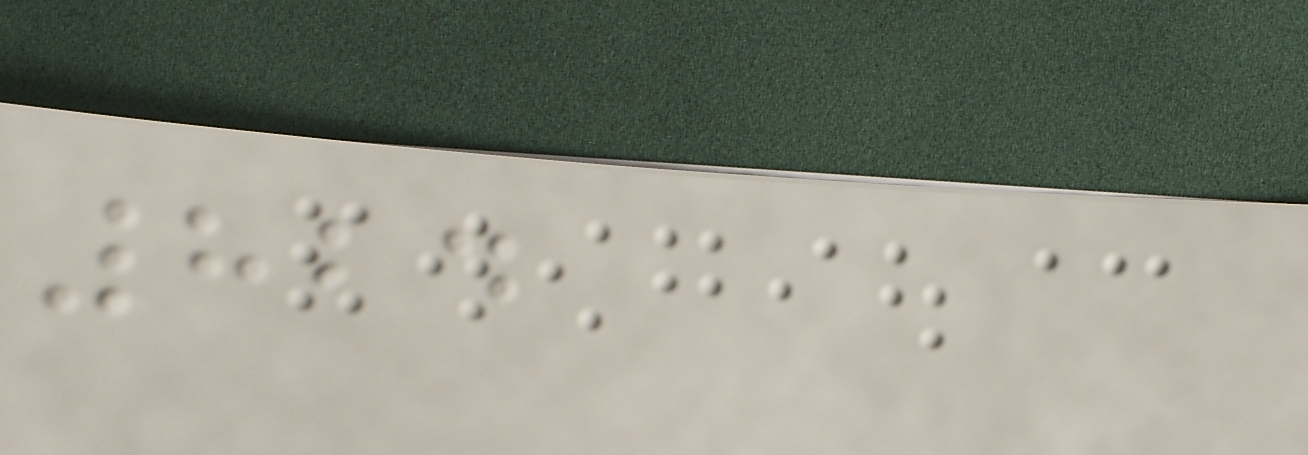824
